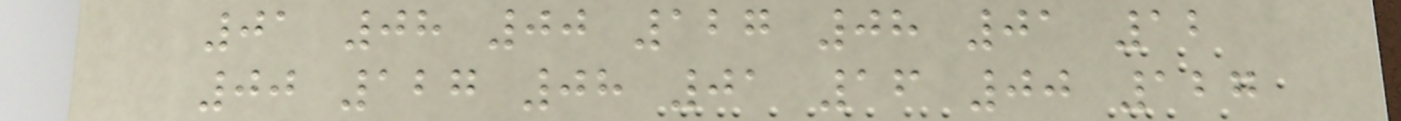01 08 00 127 08 01 12
00 127 08 01 16 00 127
